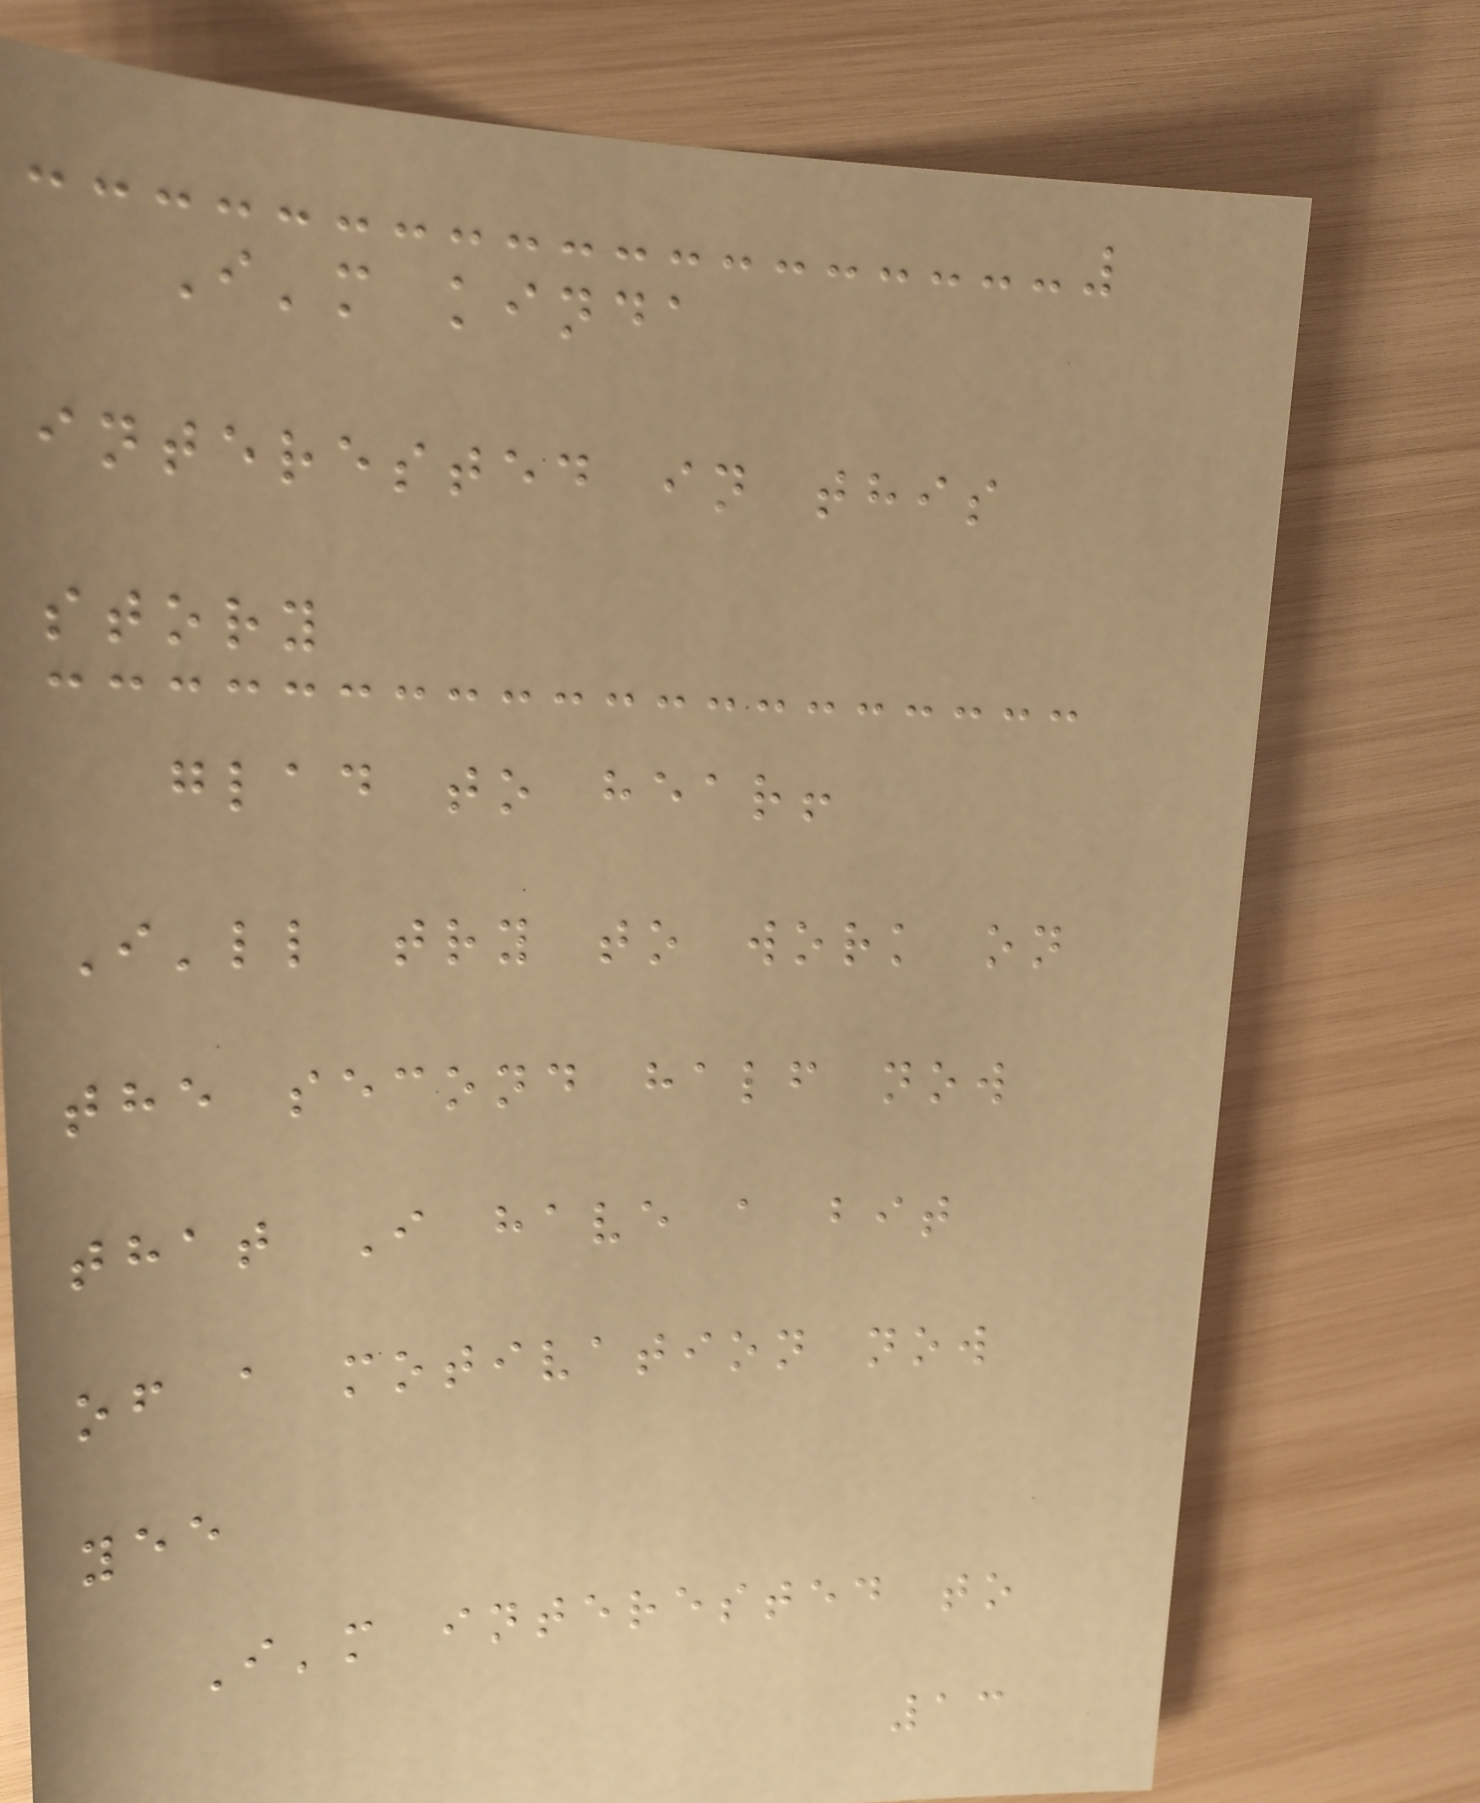I'm kinda
interested in this
story
glad to hear!
I'll try to work on
the second half now
that I have a bit
of a motivation now
yee
I'm interested to
13
